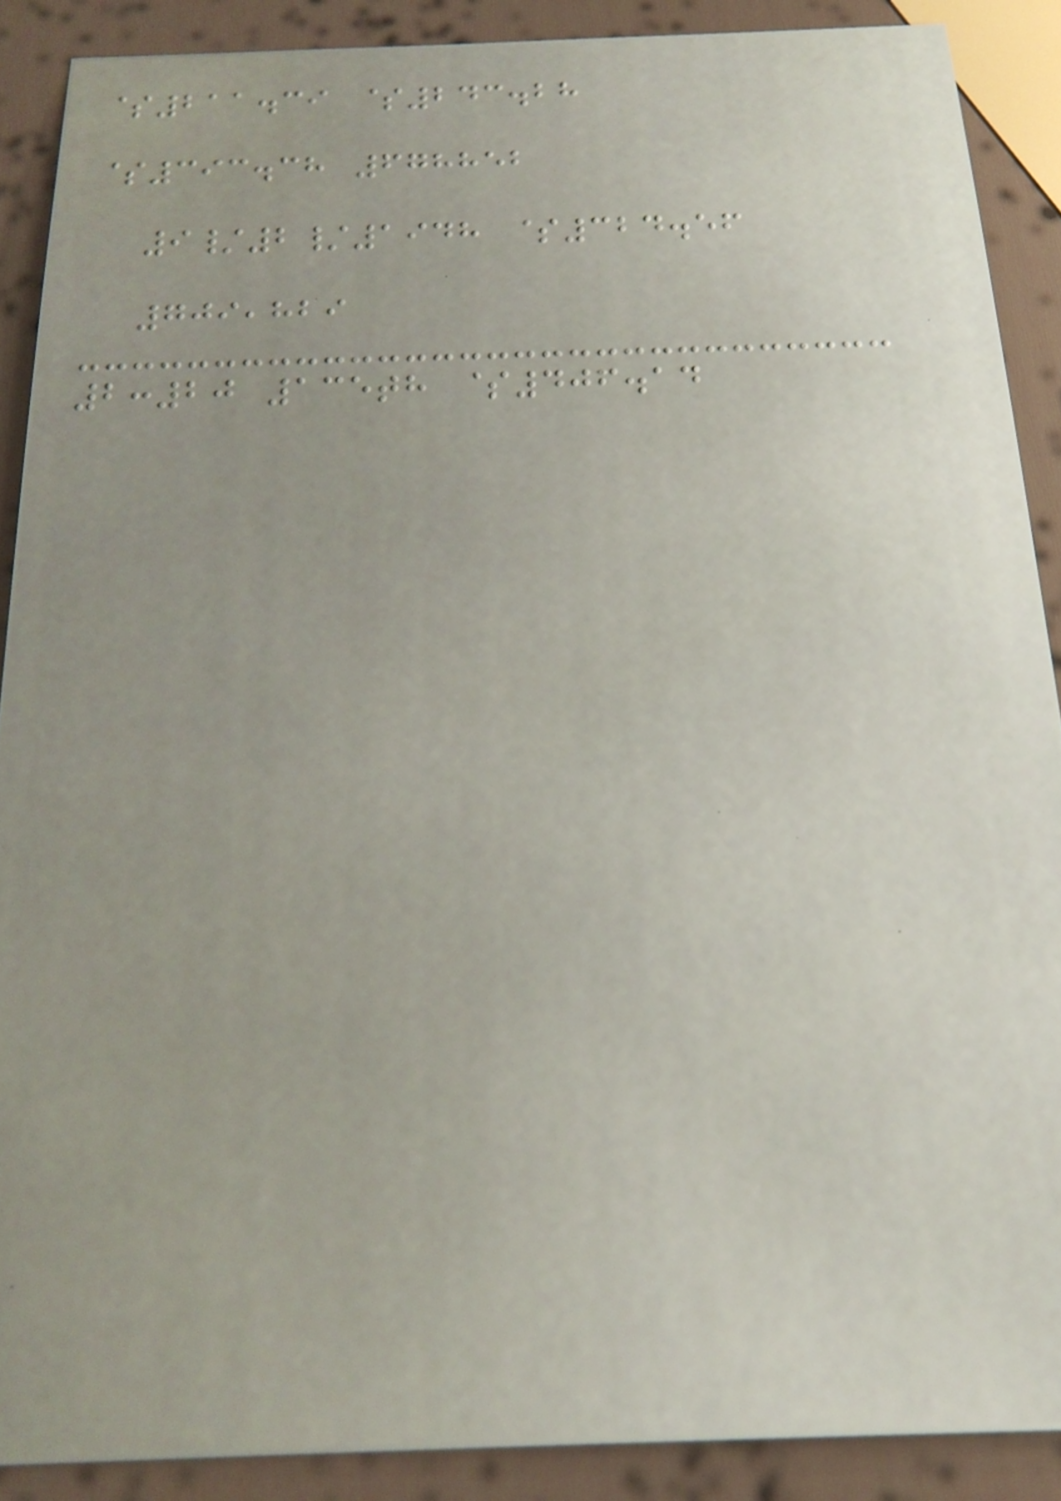$211.39 $243.28
$393.38 678852
9/2/1948 $324.56
709,829
2:20 135th $406.14
